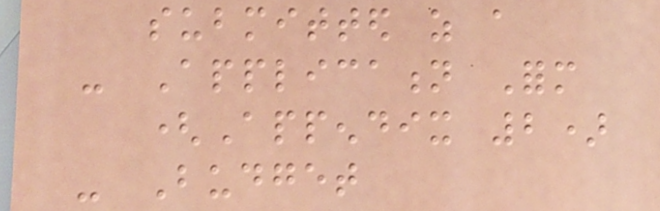submitted as a
- Application Form
(Appendix 2)
- Budget
